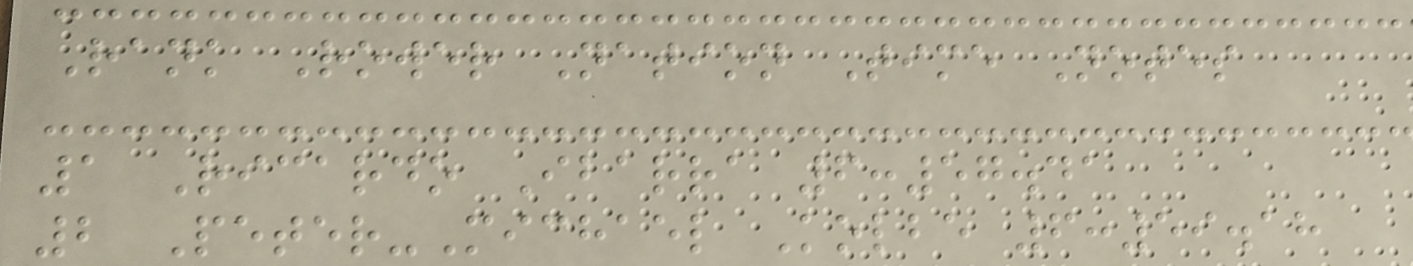Rank Rower Nation Time Notes
1 Ricardo Ibarra 6:57.41
2 Peter-Michael Kolbe 6:59.18
